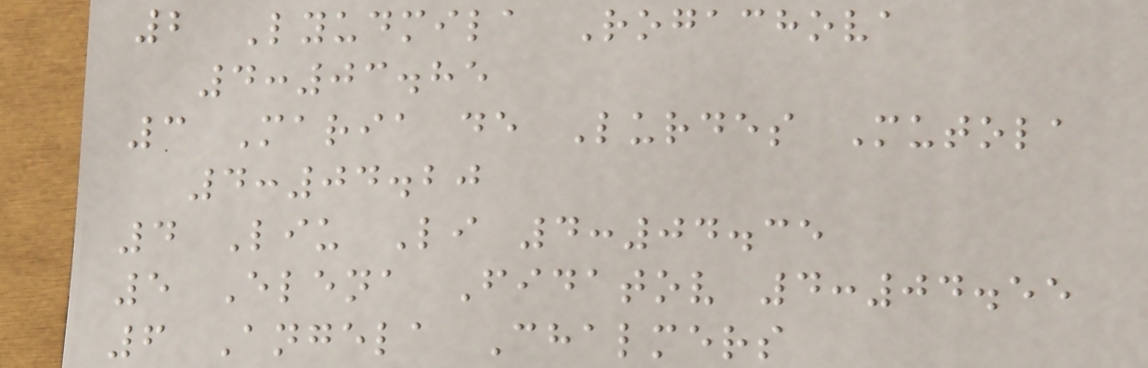2 Lyudmila Rogachova
4:03.85
3 Maria de Lurdes Mutola
4:04.20
4 Liu Li 4:04.35
5 Elena Fidatov 4:04.55
6 Angela Chalmers
